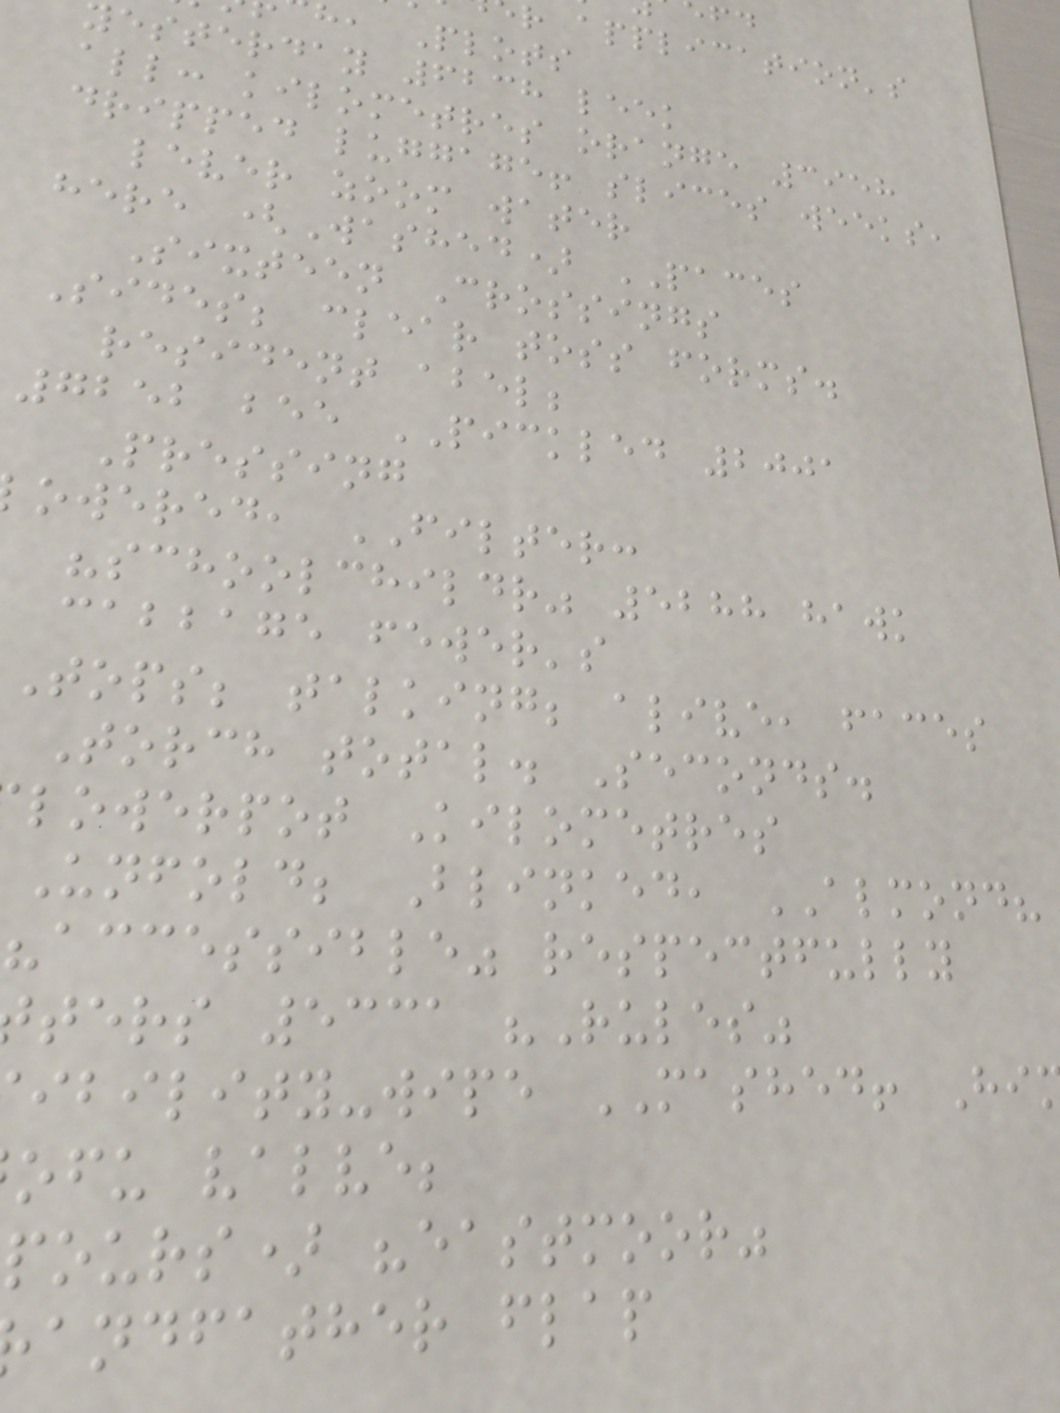r application's
h, Plots
esterday 6238 leek
all: kilometres orange 3958
dripped luggage! slices weeks,
lever zoom water
here (Washed) PACES
Sixteen Crossings
Sides; clear toss forms.
resident abel;
7252 bee PICKLED 2001
Pressing
owered, FILTER:
"schoolchildr" 5288 hawk
cabbage fewer's
tops; talking; alive, faces
Torch total. Seconds.
lowerpot Kilometres
Unfold; Blinked, ALMOND?
"accessible" respectfully
ters 5331 "Rules"
ibility-wipe MASHED! Hi
ofu valve;
pours) "eastmoor"
andfather flap
